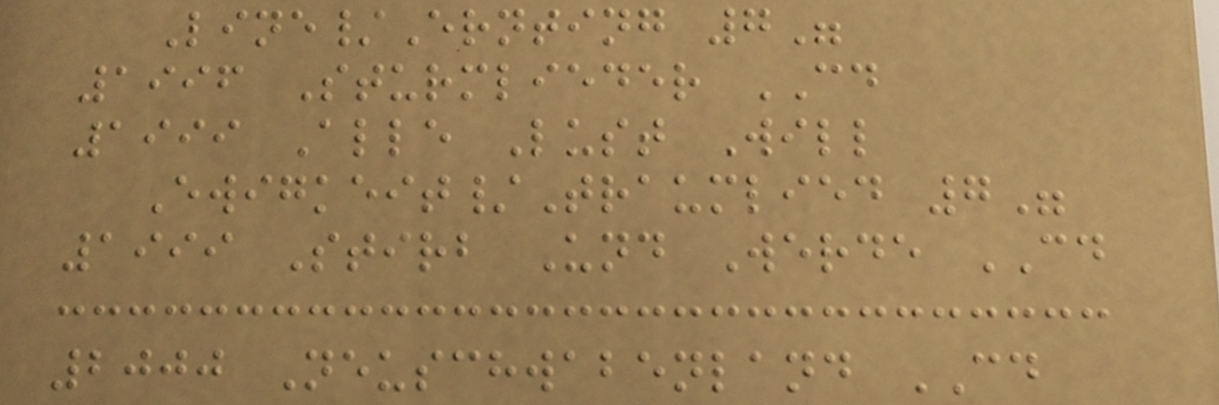Line/Ernting 7"
1996 Sturmlieder CD
1999 Alle Lust Will
Ewigkeit/Traumlied 7"
1999 Stirb Und Werde CD
2000 Neuschwabenland CD
